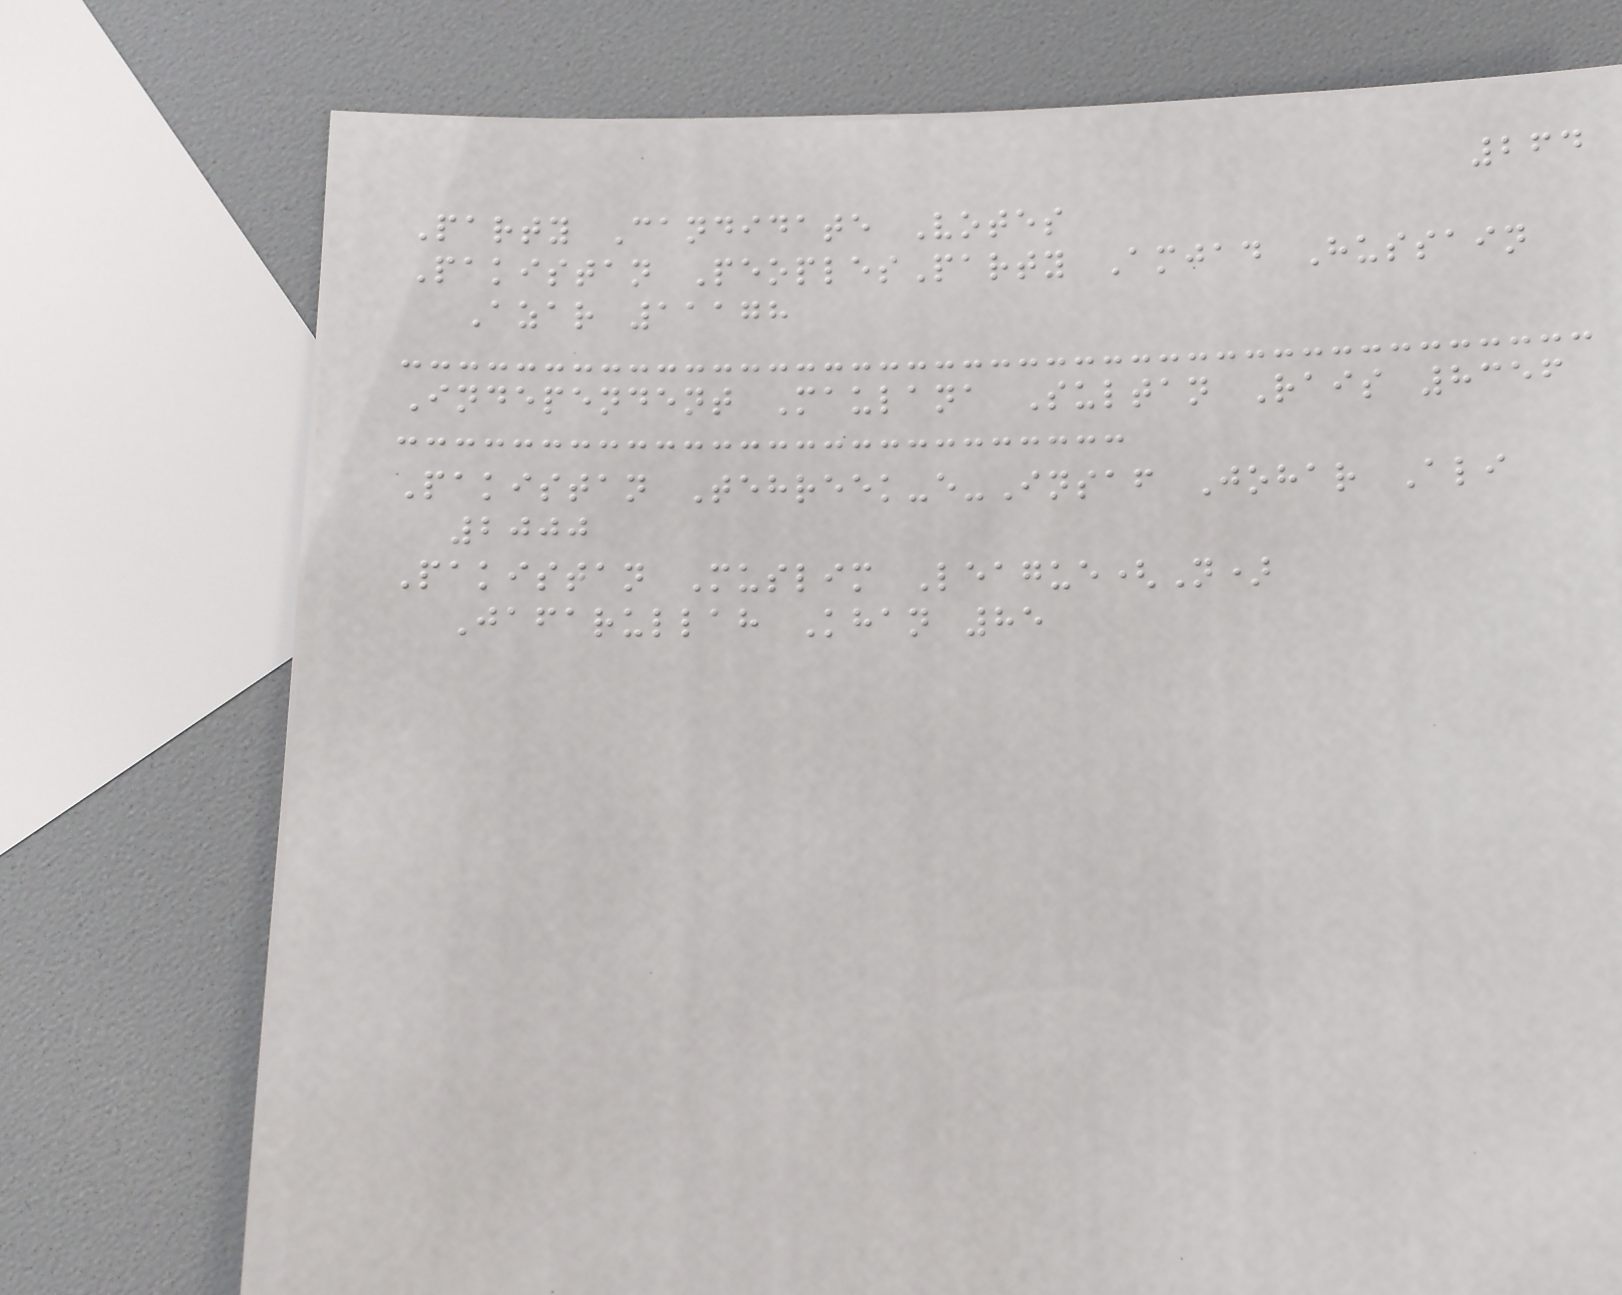264
Party Candidate Votes
Pakistan PeoplesParty Amjad Hussain
Azar 11178
Independent Maulana Sultan Rais 8356
Pakistan Tehreek-e-Insaf Johar Ali
2000
Pakistan Muslim League(N)
Jafarullah Khan 85
